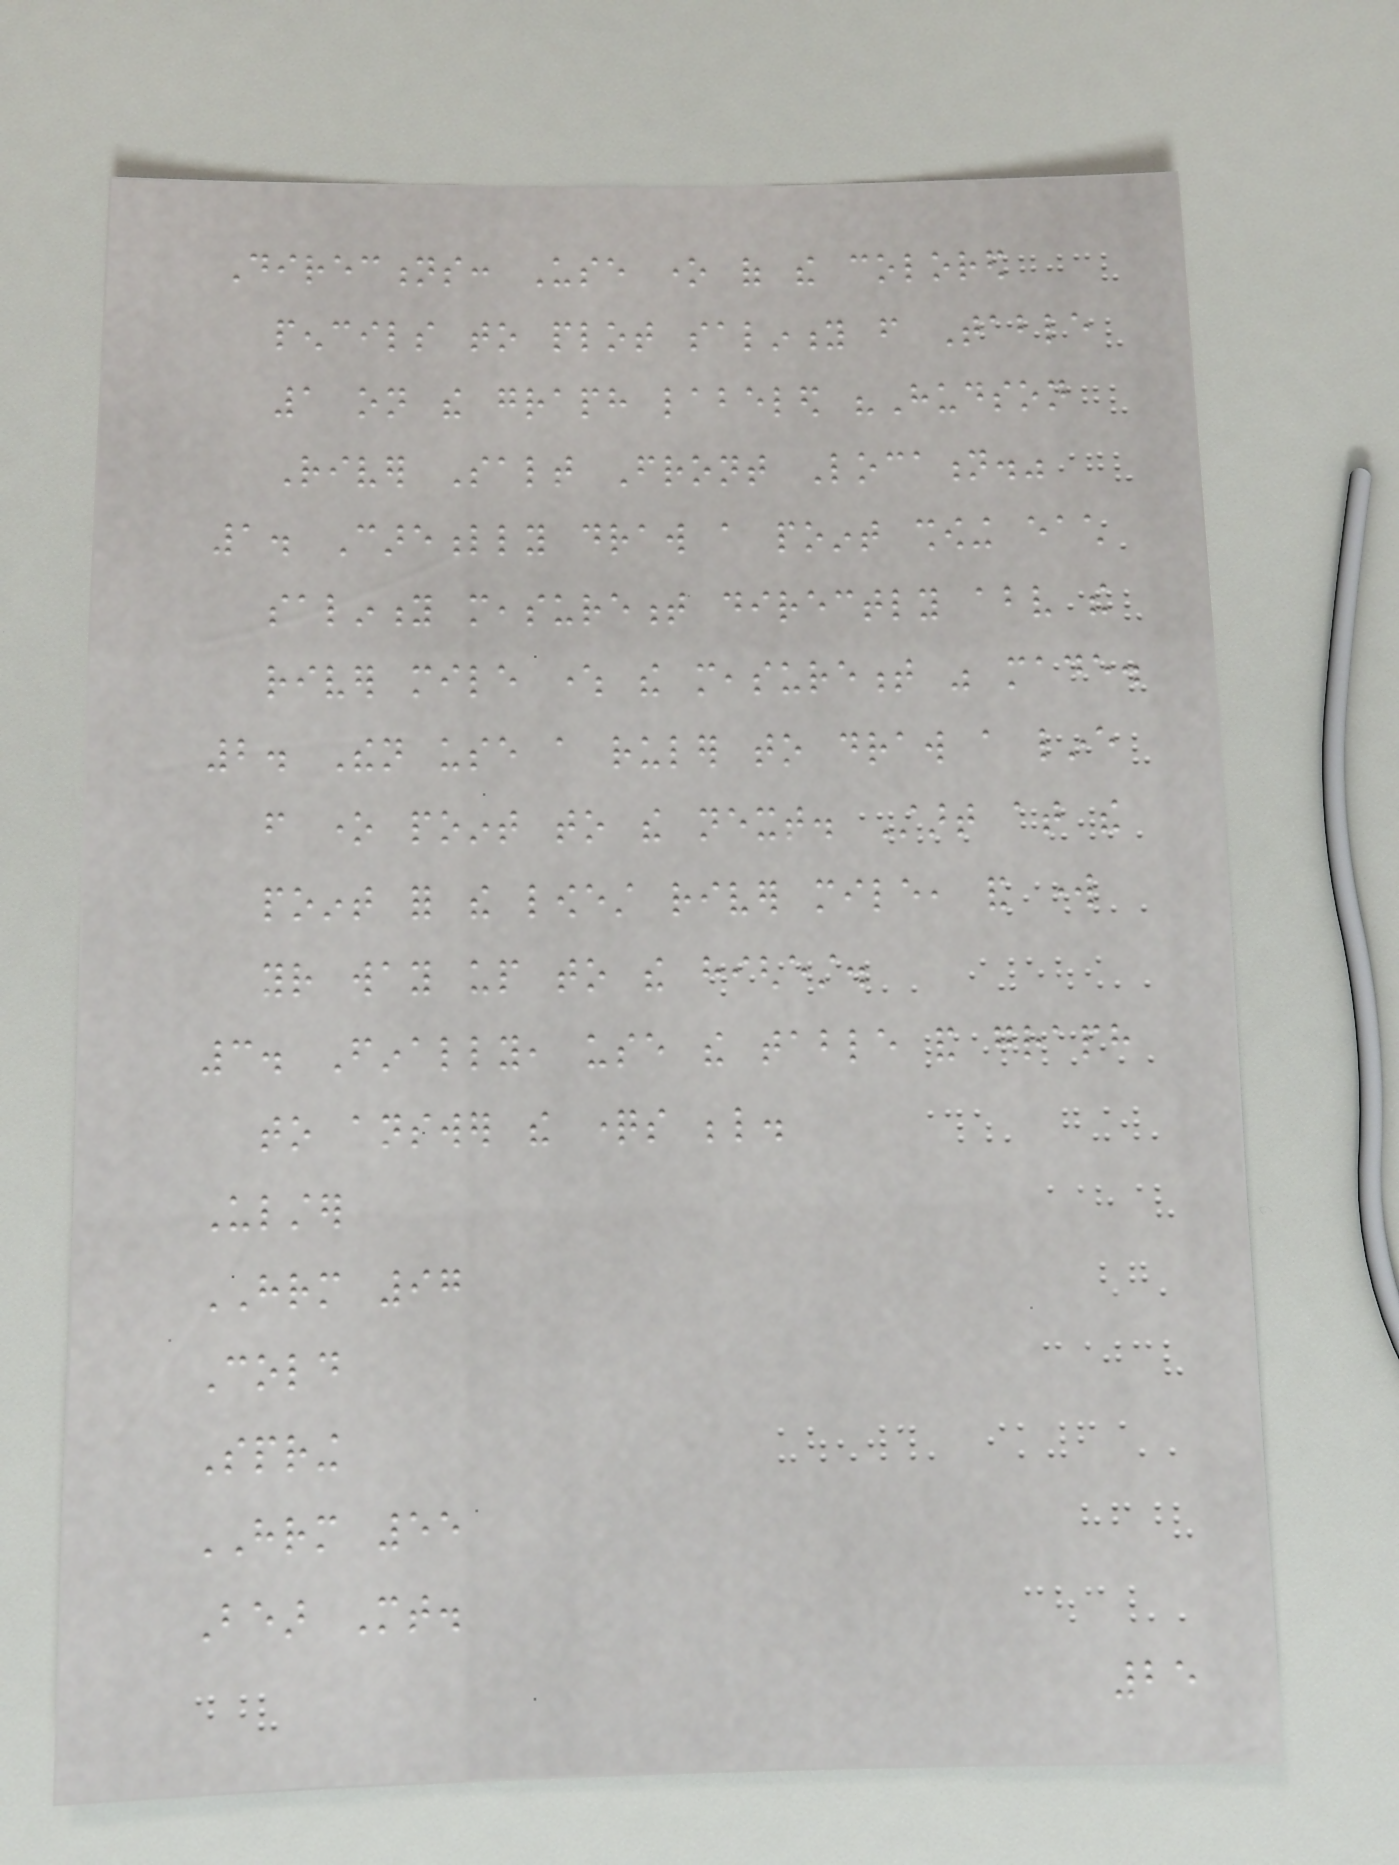Directions: Use one of the colored
pencils to plot salinity from Table
1 on the graph labeled "Hudson
River Salt Front Location."
1. Carefully draw a point showing each
salinity measurement directly above the
river mile where the measurement was made.
2. Then use a ruler to draw a line
from one point to the next. Start at the
point for the lowest river mile, and work
your way up to the highest.
3. Finally, use the table and graph
to answer the questions below.
Ulster
HRM 97
Cold
Spring
HRM 55
Bear Mt.
25
